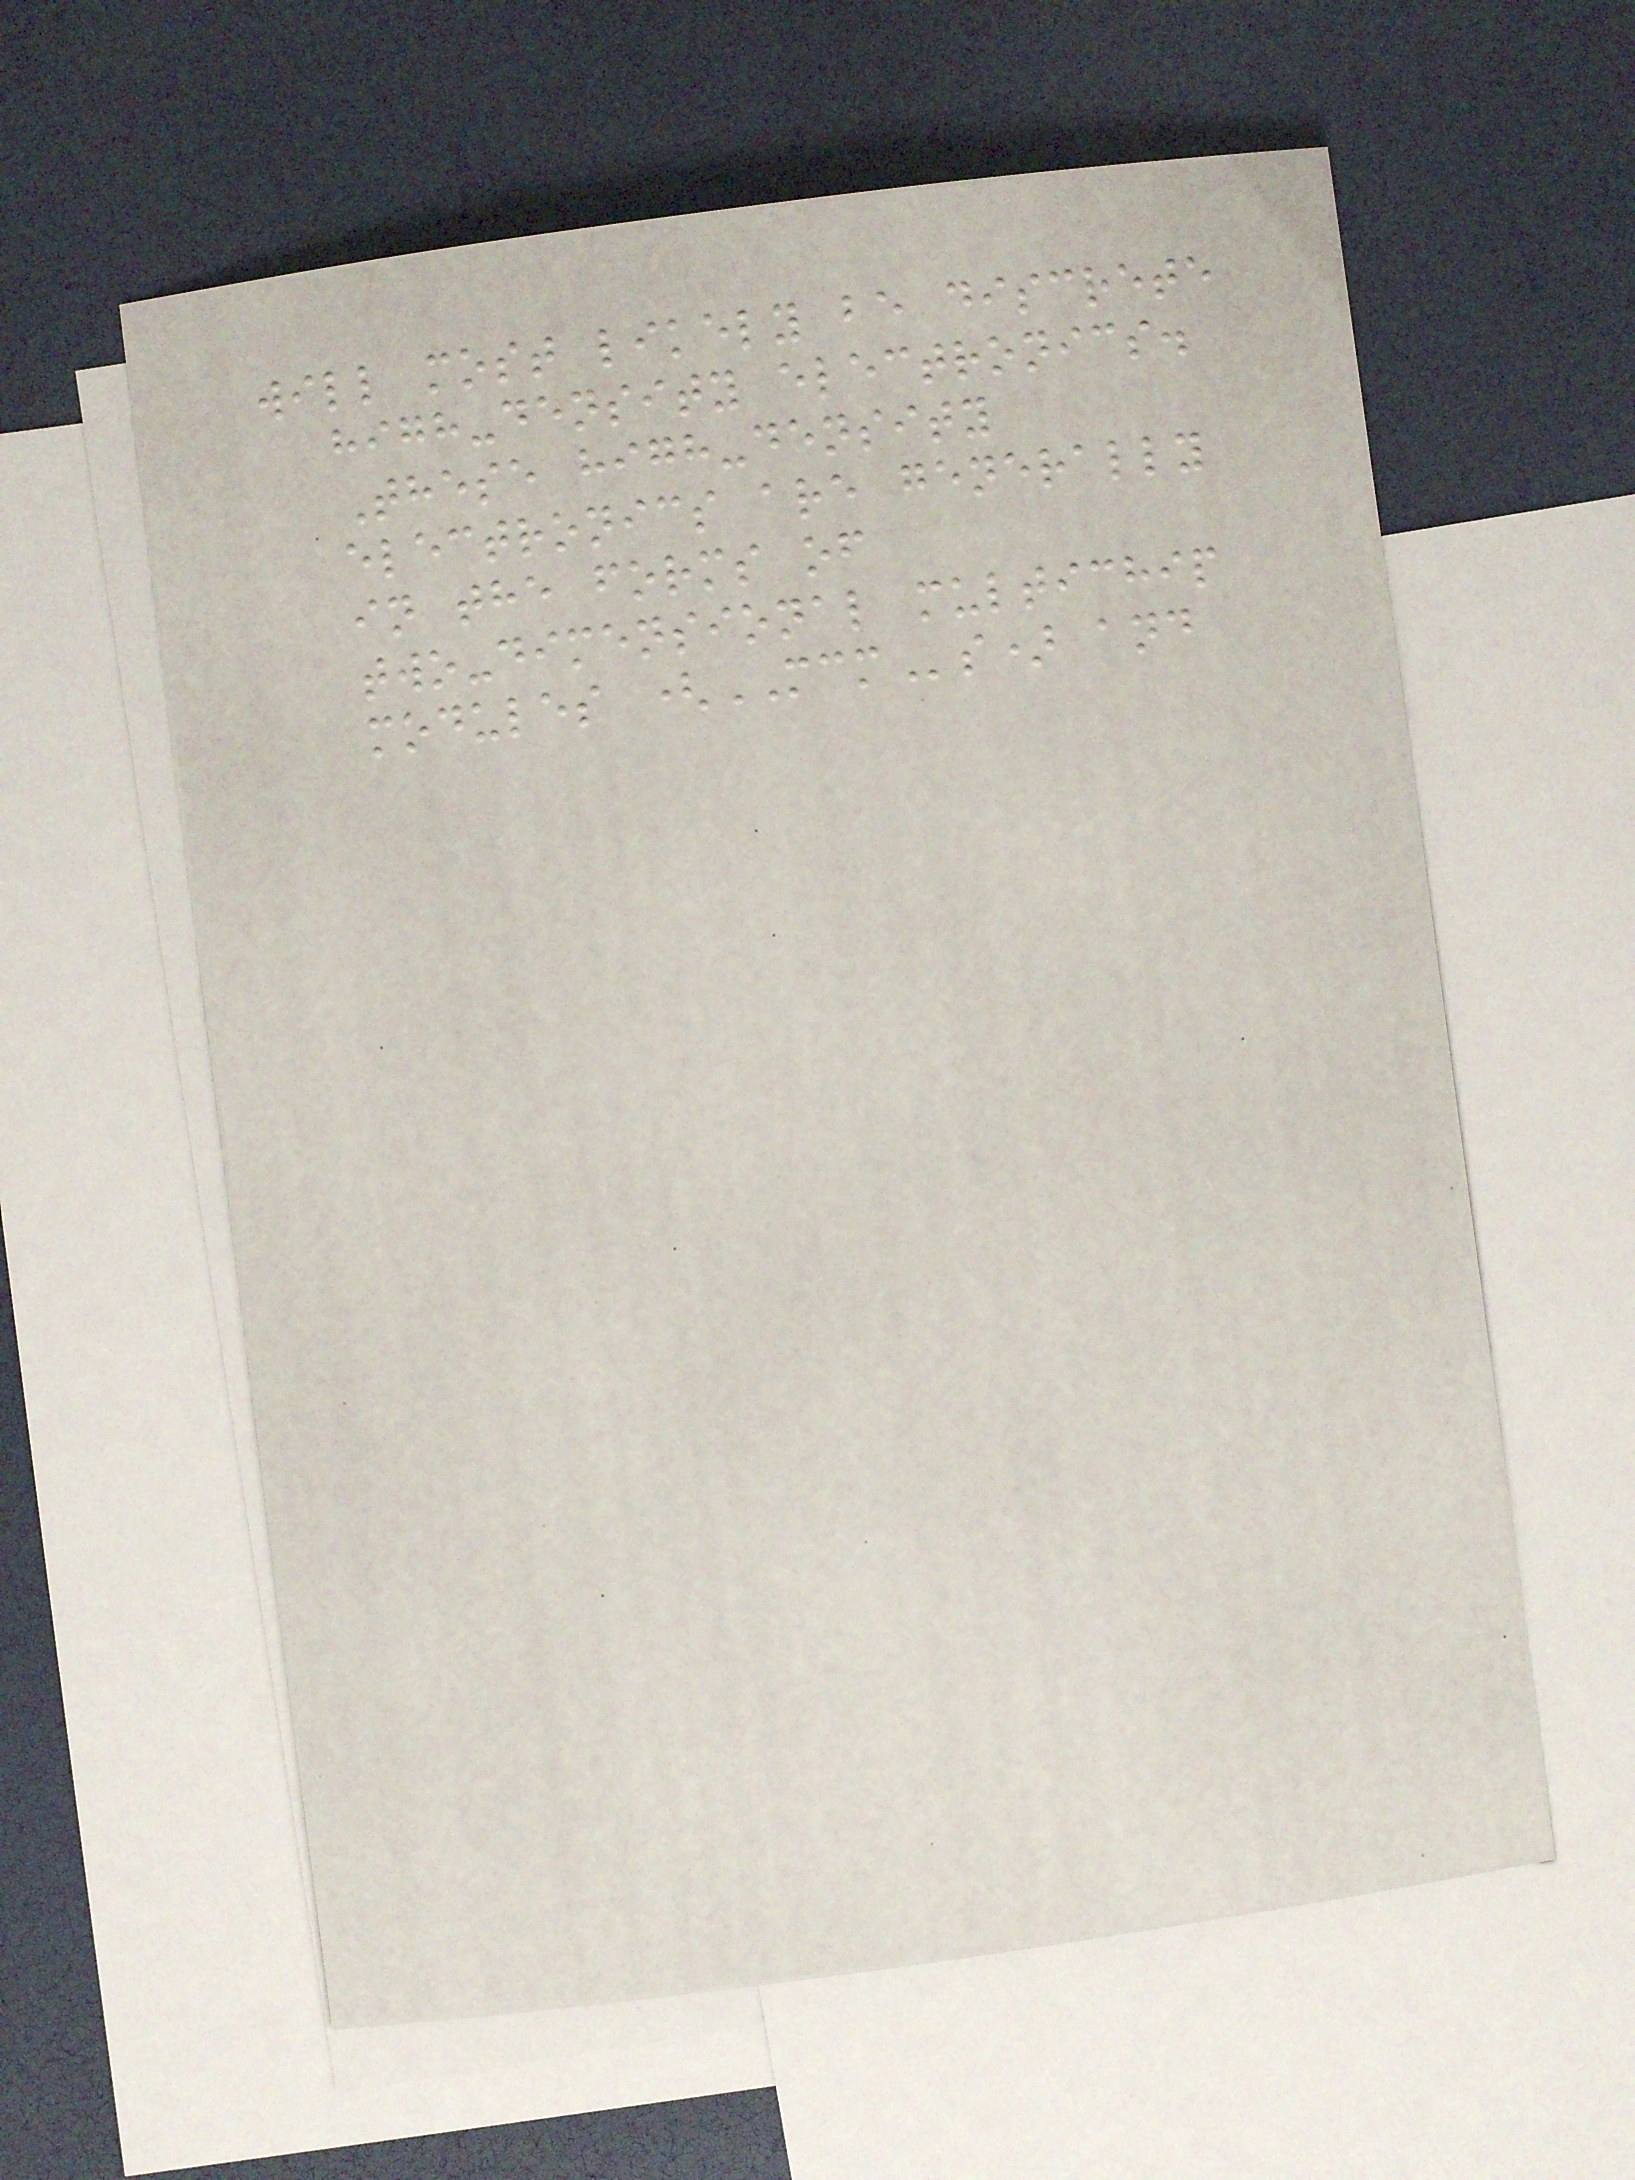will most likely be discrete
high-density electronics.
These high-density
electronics are generally
in the forms of
two-dimensional multichip
modules (MCMs) and
